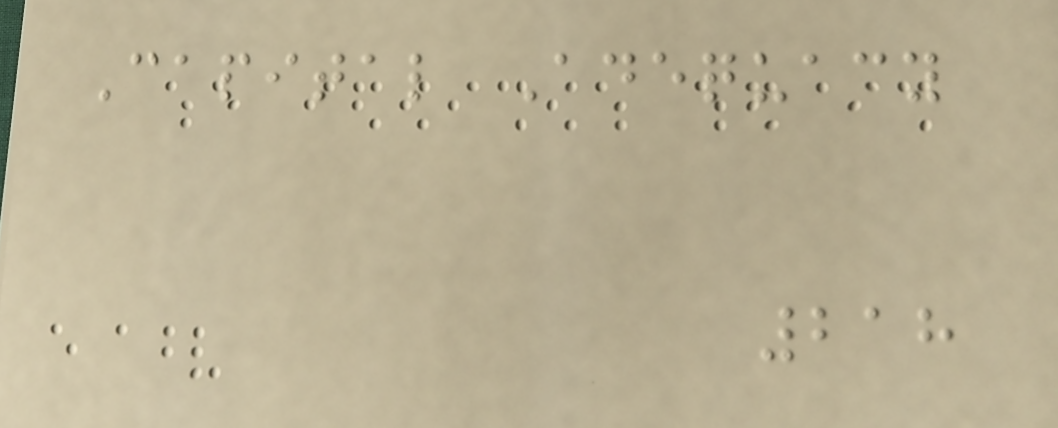Capital Adequacy
218
